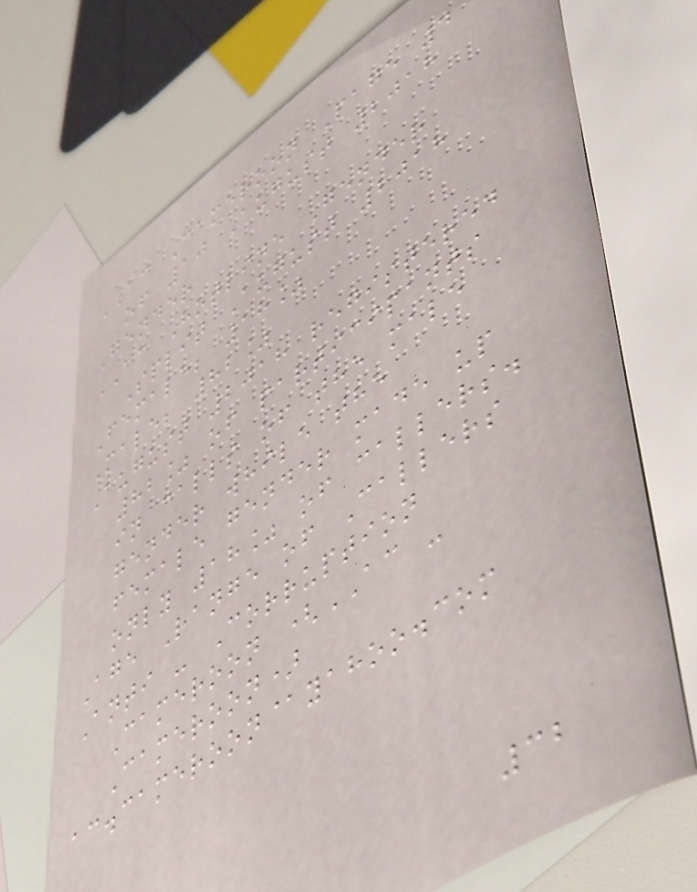AC Cameroon Page 4
of 10 August 2018
Gender
AC Hotline Gender
Split August 2018
Female; 18%
Male; 82%
August 2018 registered
82% of participants
in calls of the male
gender while the
female gender made up
only 18% of callers.
Age Range of Callers
Anti - Corruption
Cameroon (AC -
Cameroon)
ac.cameroon@yahoo.com
32
